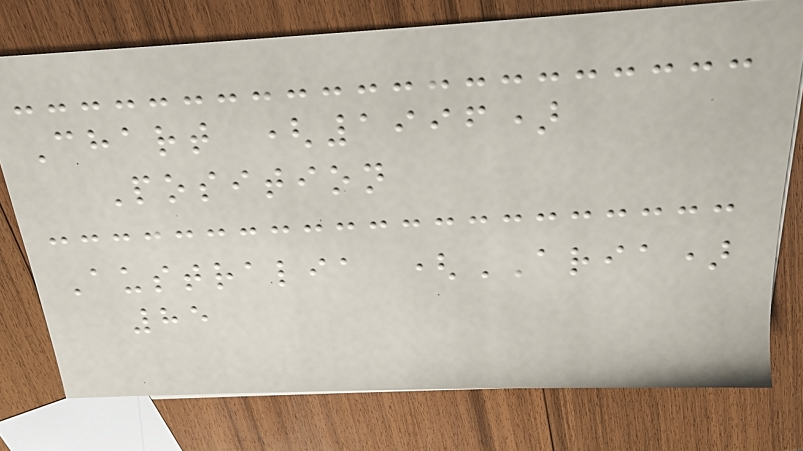Chart (1996)
Position
Australia (ARIA)
85
